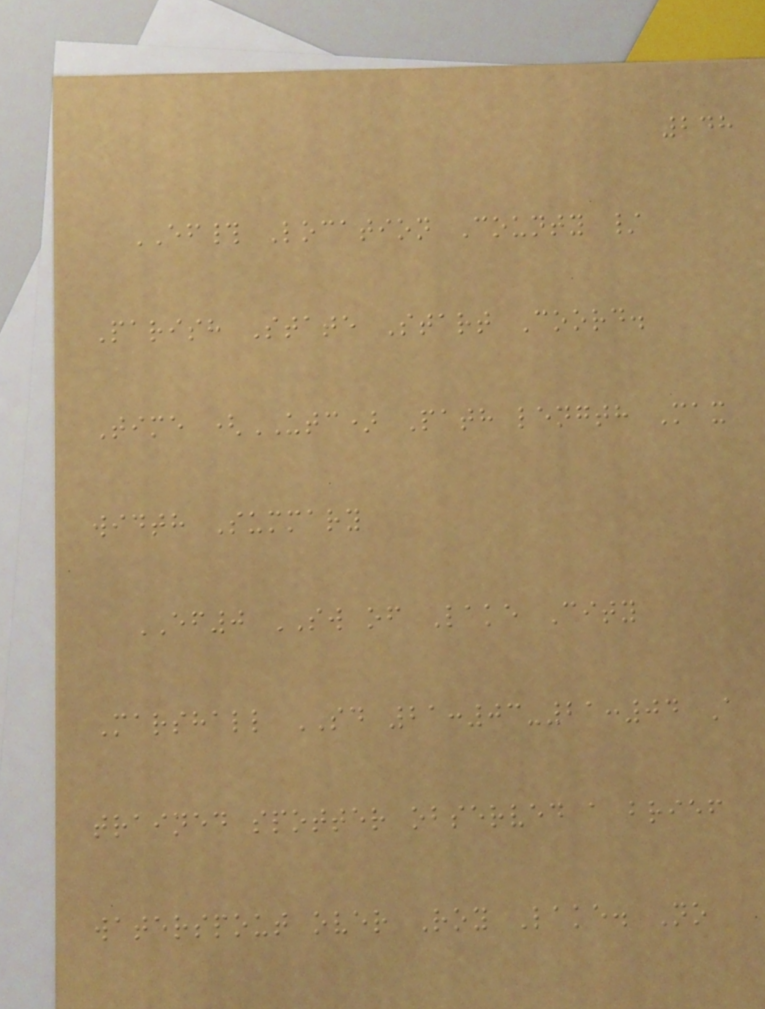248
EF# Location County /
Parish State Start Coord.
Time (UTC) Path length Max
width Summary
EF0 SW of Lake City
Marshall SD 21:03-21:04 A
trained spotter observed a brief
waterspout over Roy Lake. No
